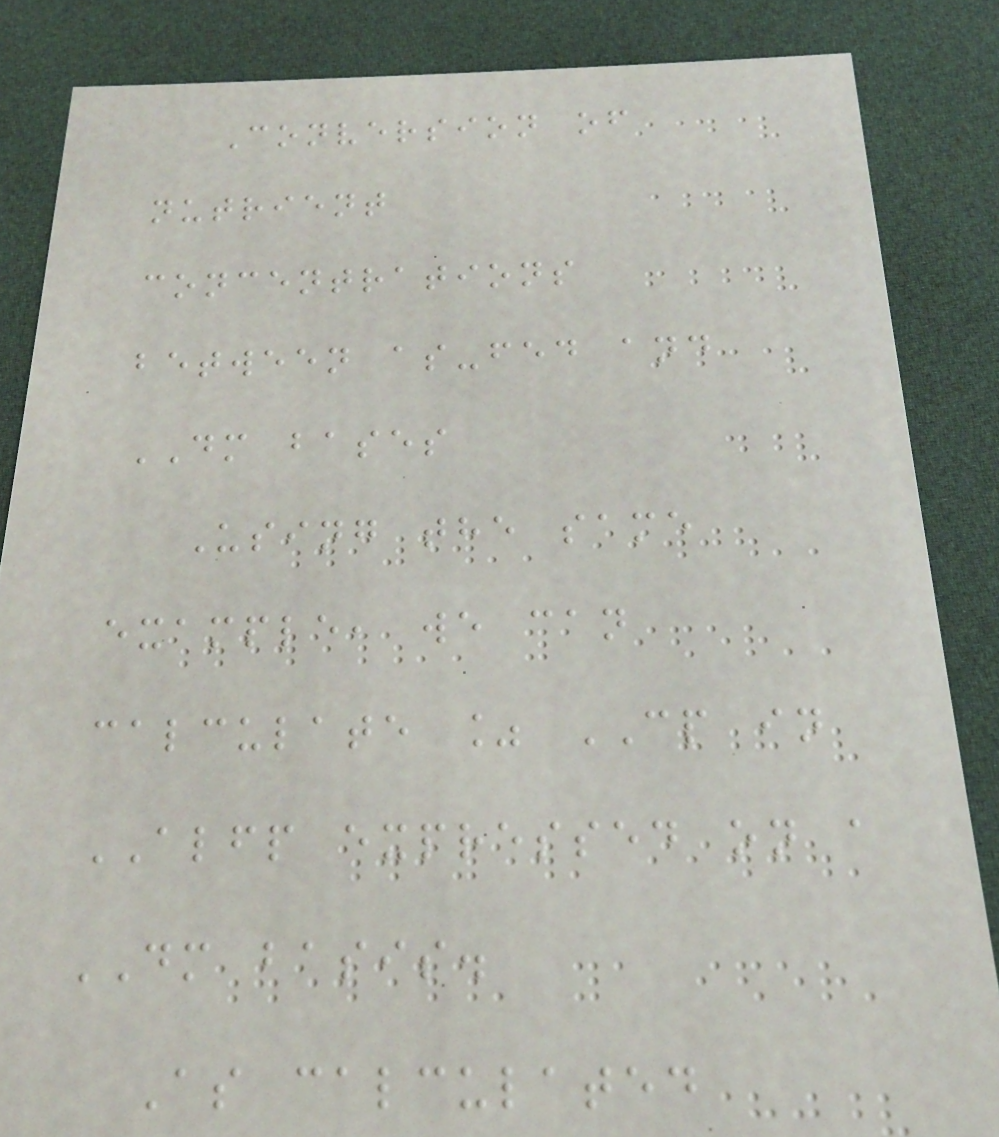Conversion of
nutrient
concentrations
between as-fed and
DM bases
Using the same
example, we can
calculate % CP in
ALFP expressed on a
DM basis.
As calculated
